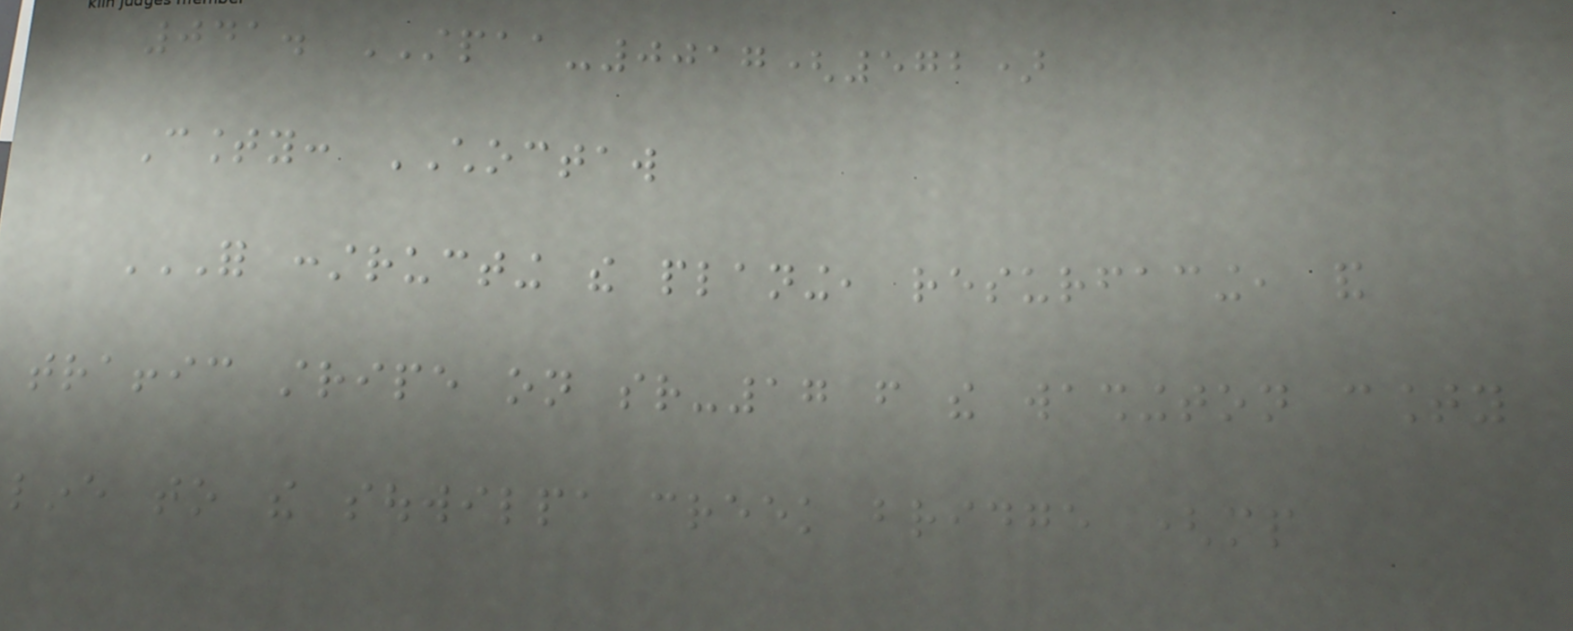041. STPAA-0017(572)
County: CHOCTAW
FOR CONSTRUCTING THE PLANING, RESURFACING, AND
TRAFFIC STRIPE ON SR-17 FROM THE WASHINGTON COUNTY
LINE TO THE SOUWILPA CREEK BRIDGE (MP
